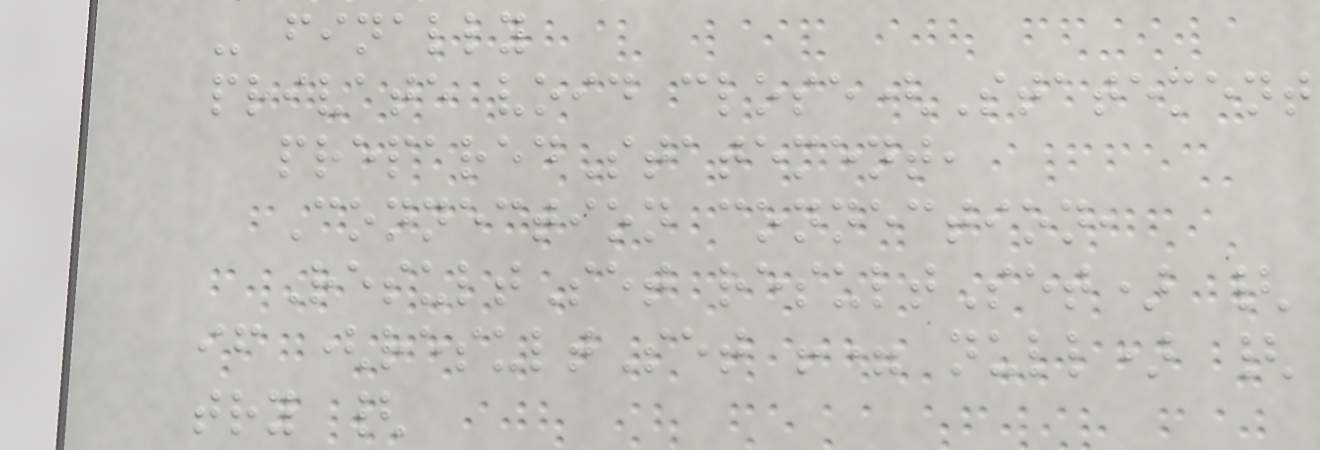- finally
private void close(Statement
preparedStatement,
Connection connection,
ResultSet resultSet) {
if (resultSet != null) {
try {
